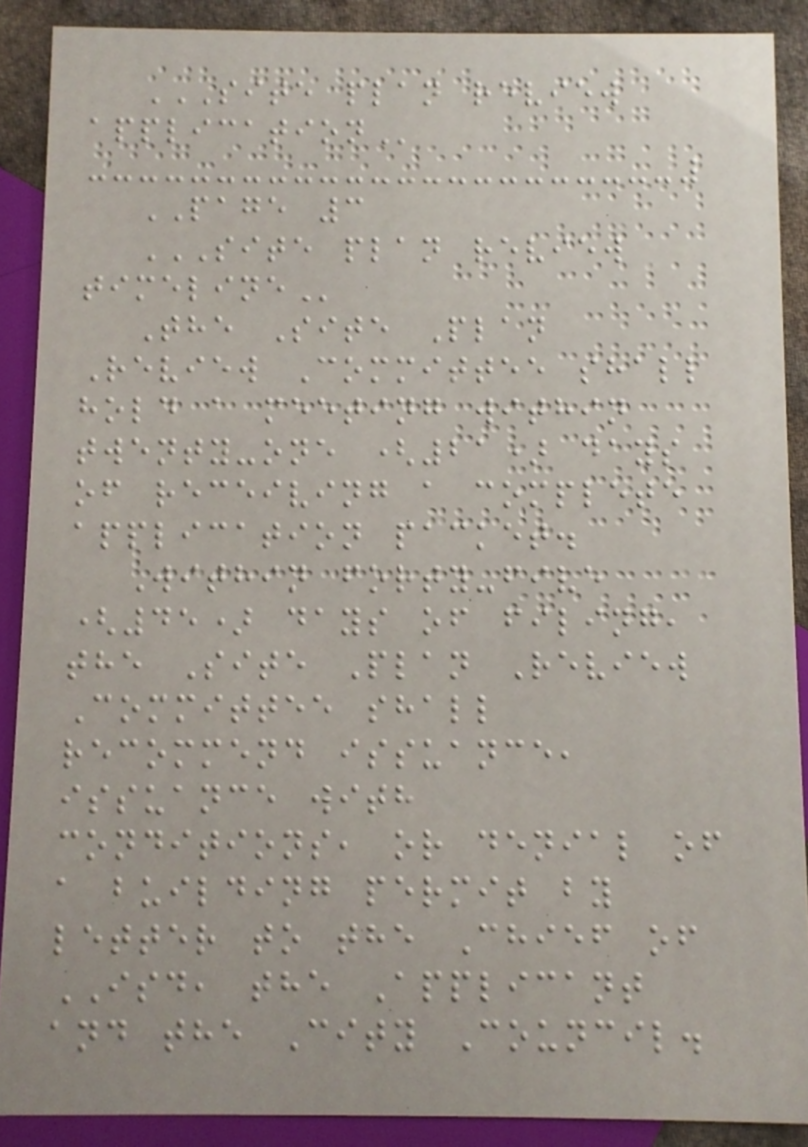SITE PLAN REVIEW
APPLICATION
PAGE 3
SITE PLAN REVIEW
TIMELINE
The Site Plan
Review Committee shall
hold a meeting within
twenty-one (21) days
of receiving a complete
application packet.
Within forty-five
(45) days of filing,
the Site Plan Review
Committee shall
recommend issuance,
issuance with
conditions, or denial of
a building permit by
letter to the Chief of
ISD, the Applicant
and the City Council.
